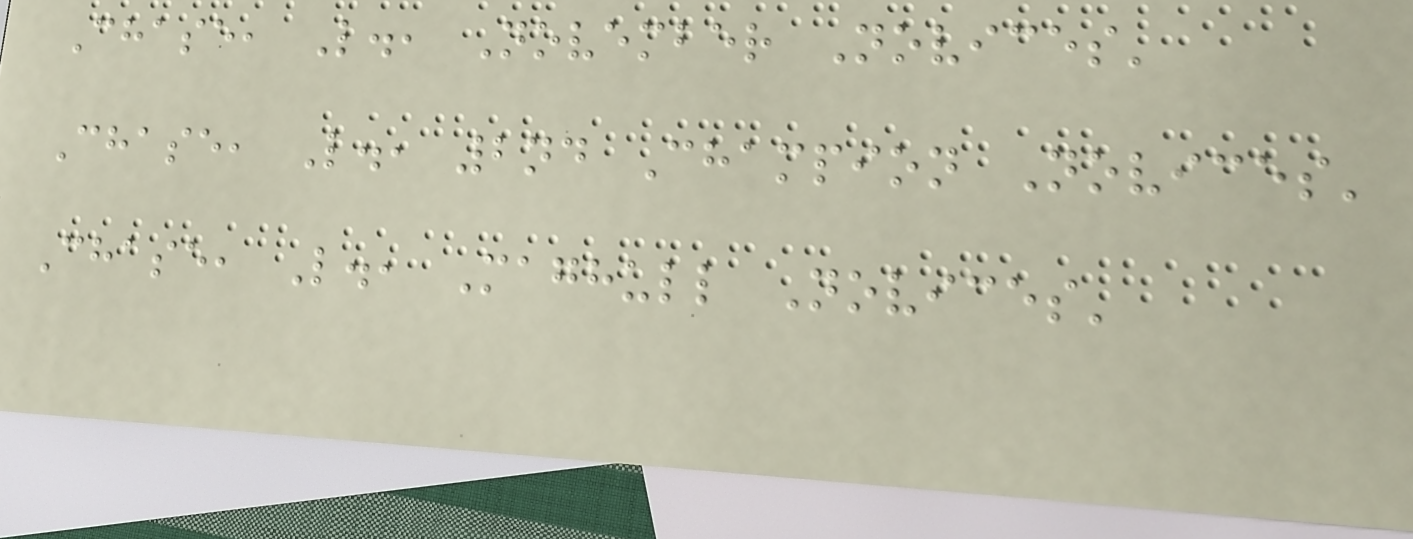Chase, L., November Novices'
Chase, L., 2nd Champion Novices'
Chase, L., Maghull Novices'
